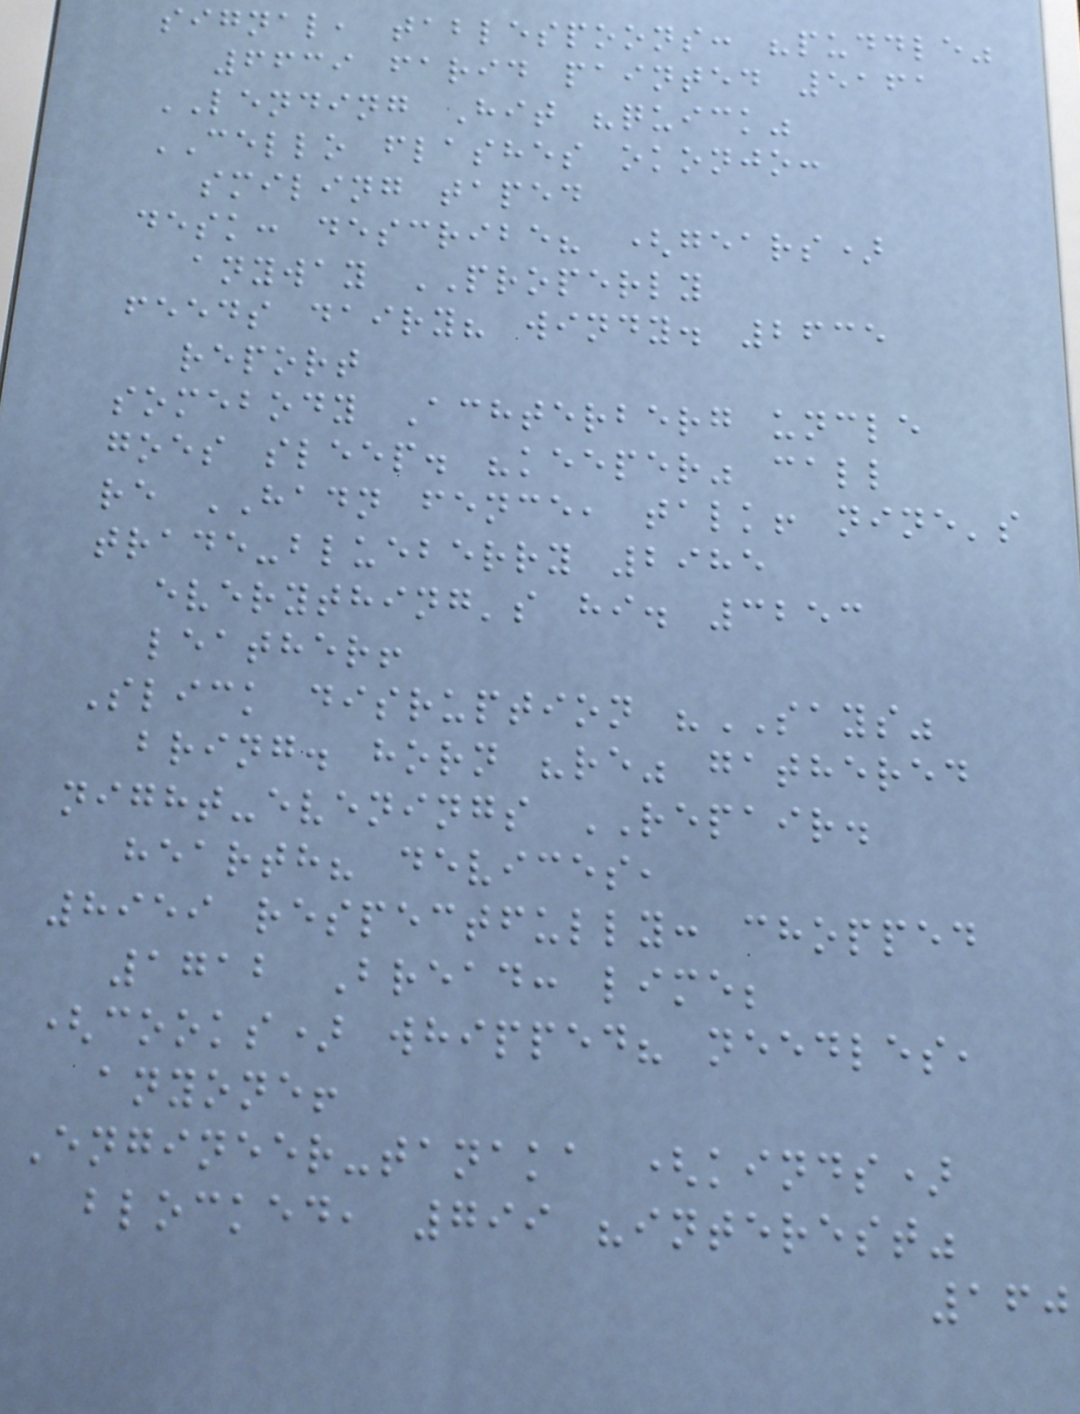signal, tablespoons: "puddle"
6639 farid painted 5161
LENDING Hit "quick"
CELLO flashes okonjo:
smiling taped
desk: describe? (gears)
anyway PROPERLY
feeds dairy? windy. 2635
report
somebody Achterberg uncle
goes sleep. "keeper" call
re HADN fence, talk! nine's
trade-blueberry 2985
everything's hi. 3253
leather!
Slick disruption "SAYS"
bring. horn "re" gathered
night-evenings REPAIR.
hearth? devices,
8959 respectfully: chopped
1712 Bread: lime;
(cooks) whipped? needles,
anyone!
Engineer-tanaka (kinds)
blocked, 799 "interest"
160
